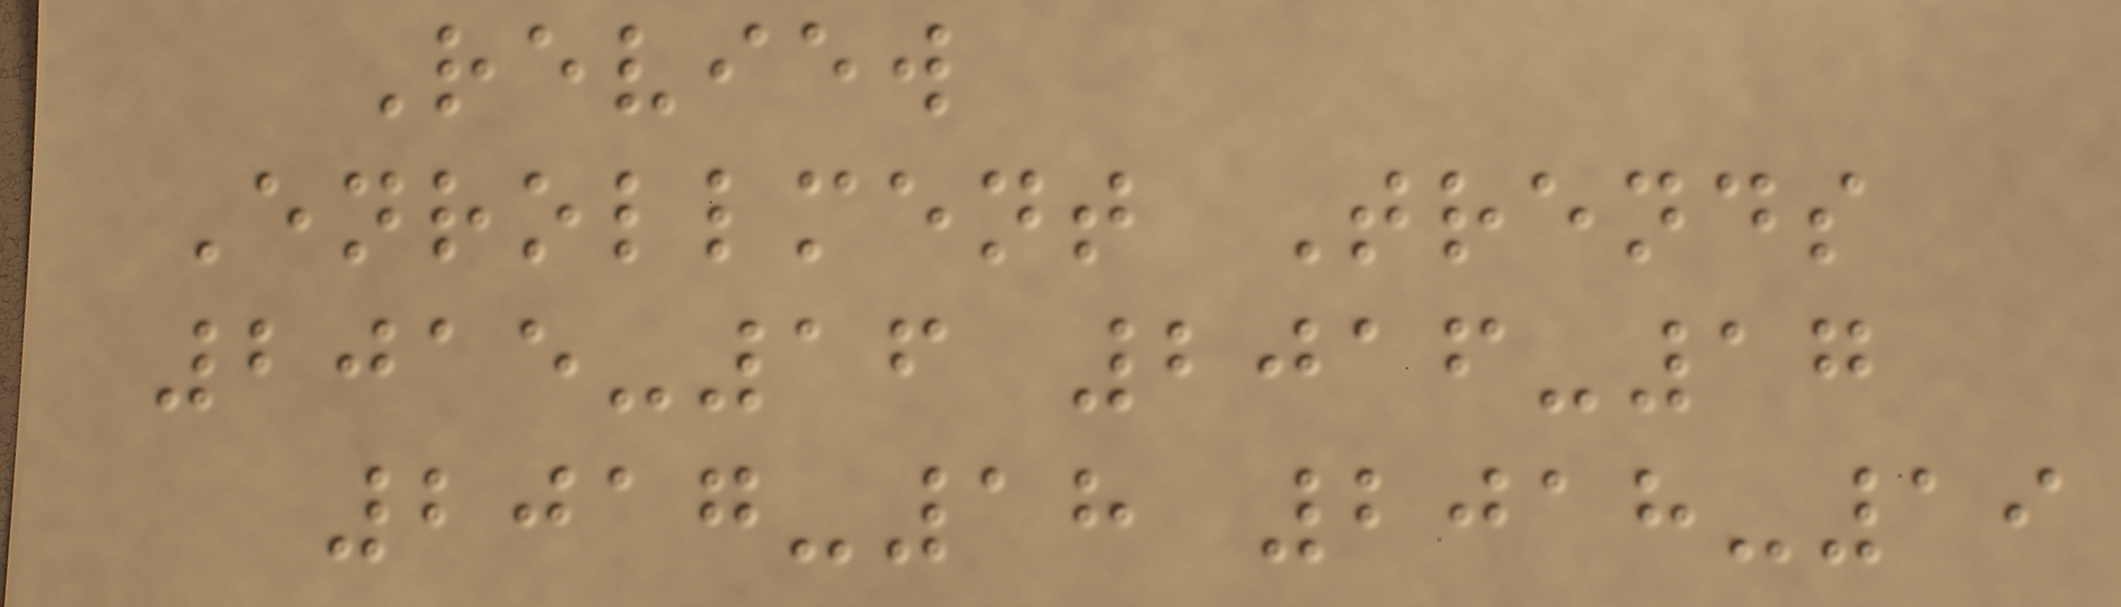Review
Enrollment Trends
2015-16 2016-17
2017-18 2018-19
